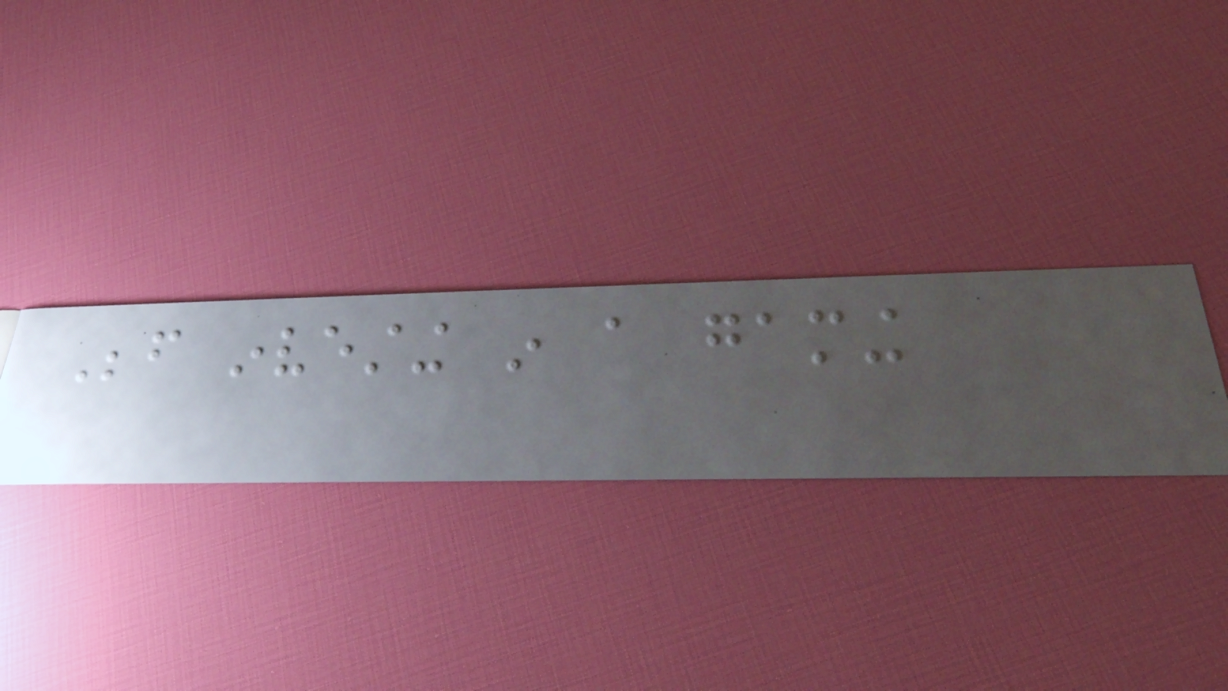Before investing in a gaming
